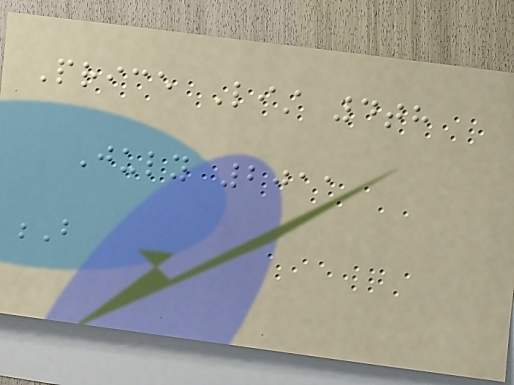Price List 4th
July 2011
B
